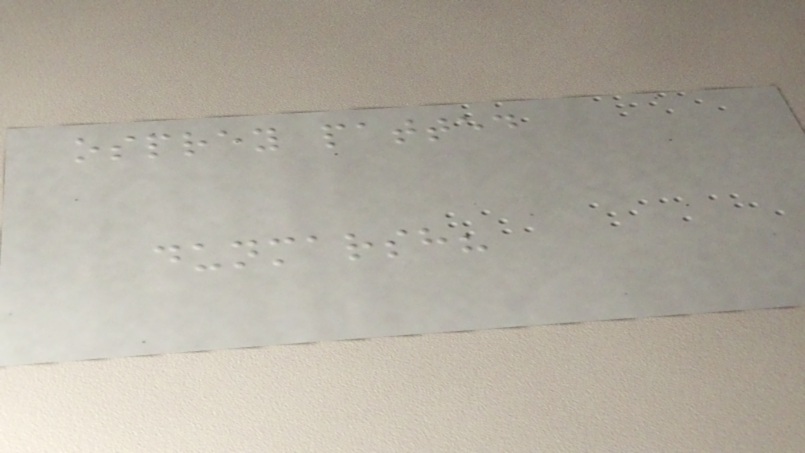osprey patted
dunmarsh?
